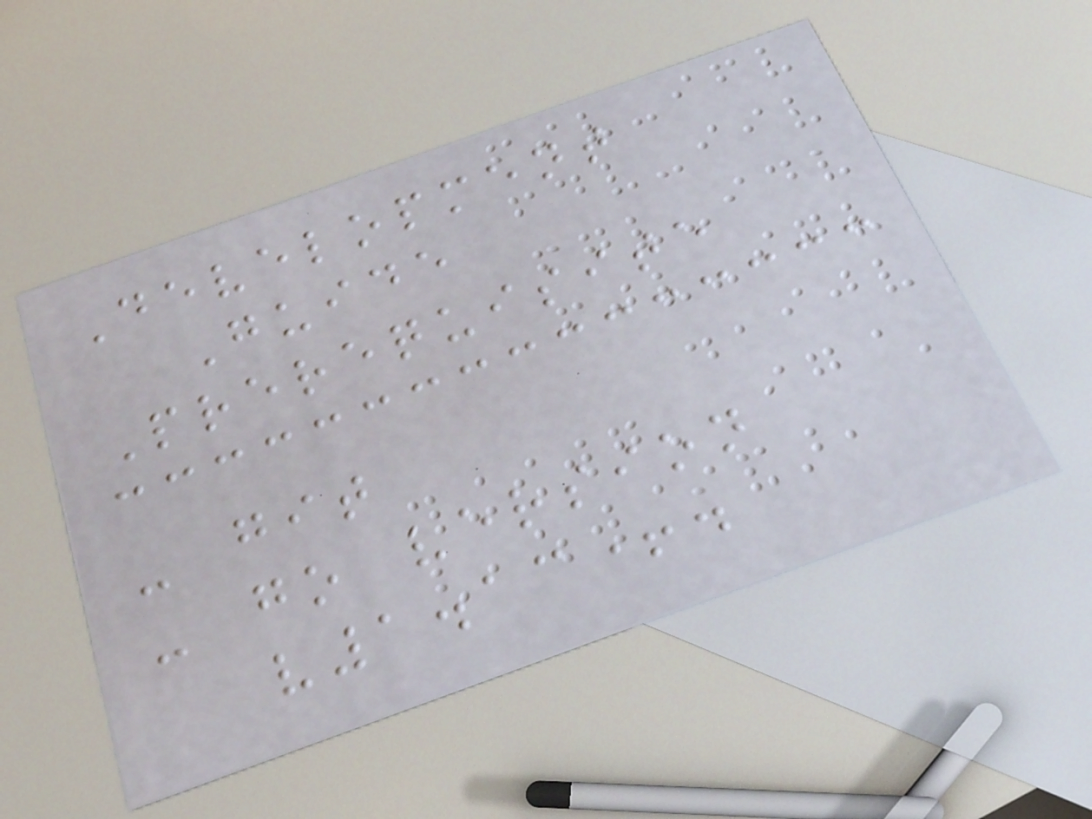Development
Guide
Prerequisite
- git
- go version
v1.13+.
